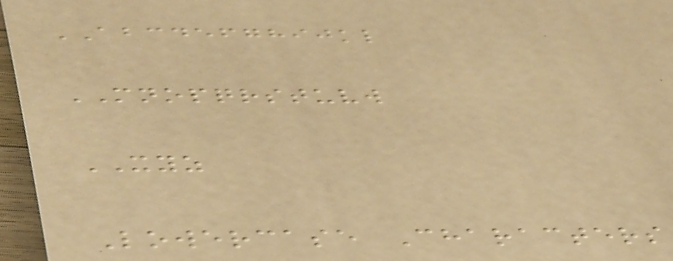ABCDEFGHIJKL
MNOPQRSTUVW
XYZ
Lowercase Characters
